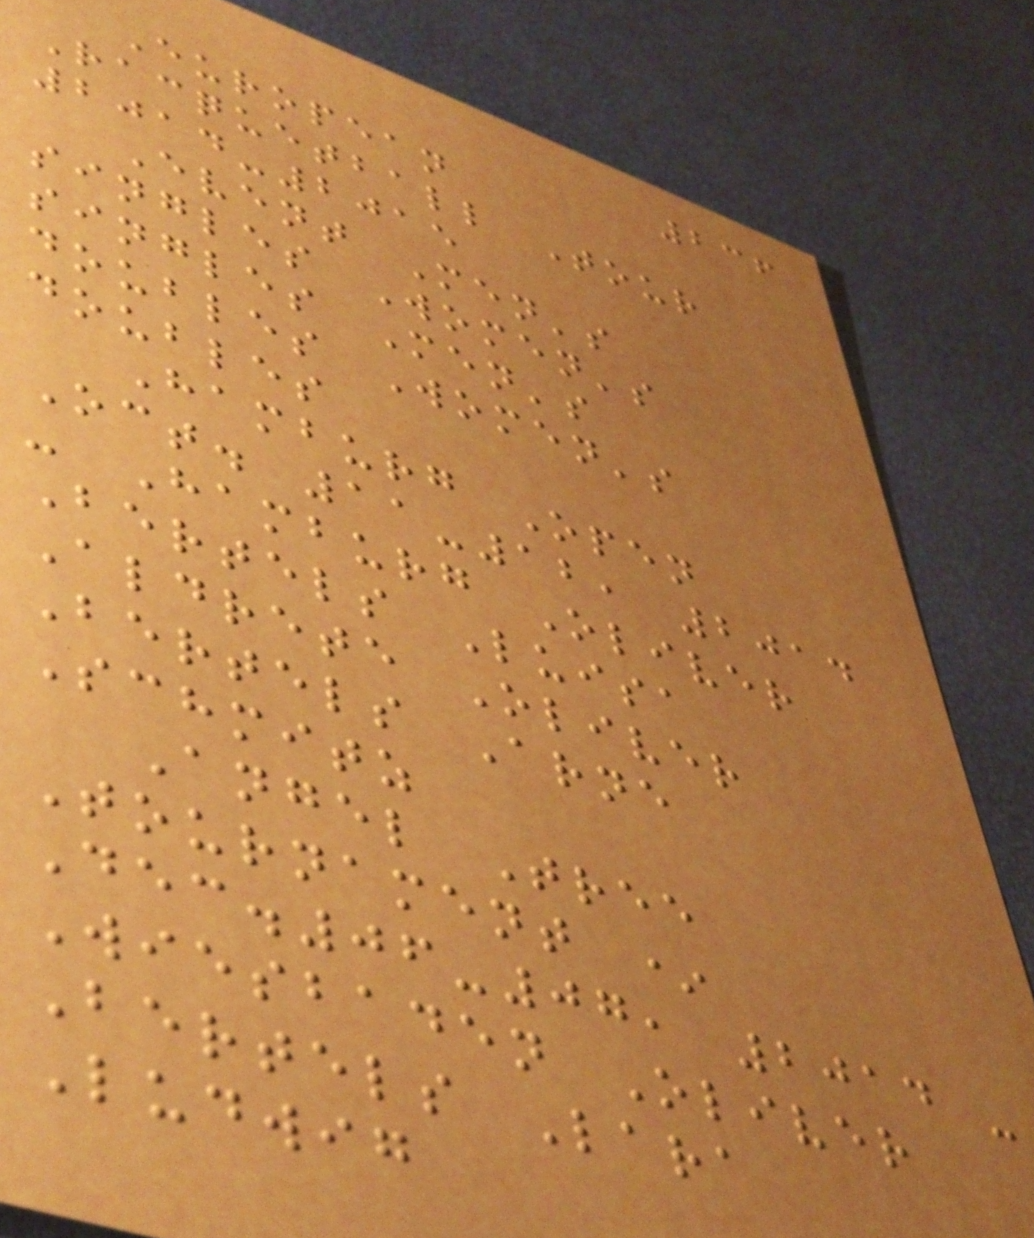236
European
Racquetball Tour
2014-2015
Event Men's
singles Women's
singles Men's
doubles Women's
doubles
Hamburg Open
Oct. 11-12, 2014
- Hamburg Oliver
Bertels Luisa
Aldrete Oliver
Bertels Arne
Schmitz
Angel Tree
Tournament *
Dec.06-07, 2014 -
Wiesbaden Oliver
Bertels Lara
Ludwig
